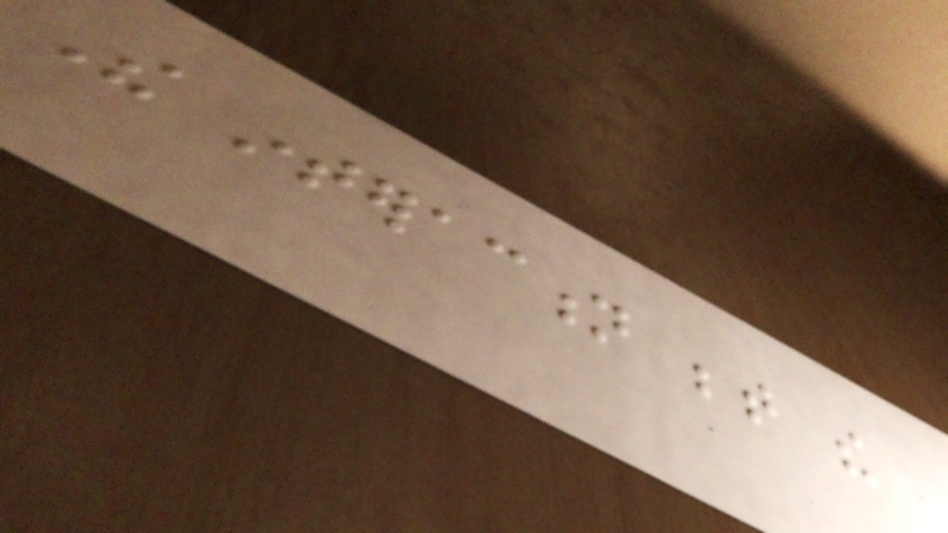The interaction between the
